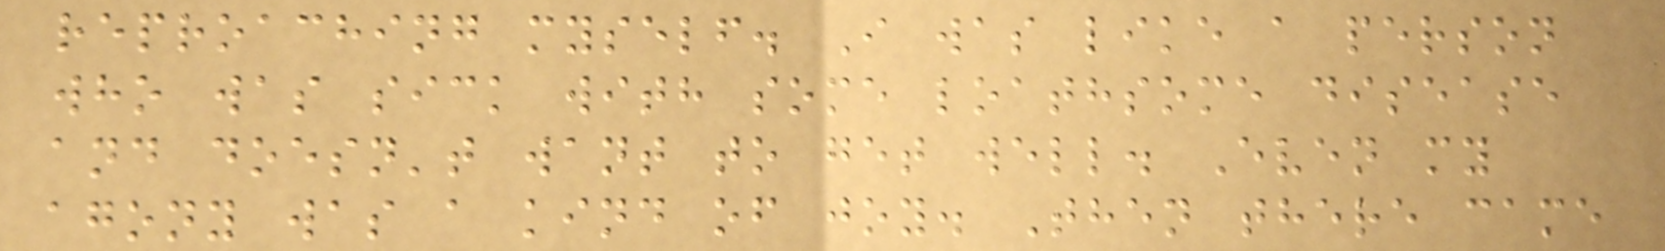reproaching myself. I was like a person
who was sick with some loathsome disease
and doesn't want to get well. Even my
agony was a kind of joy. Then there came
